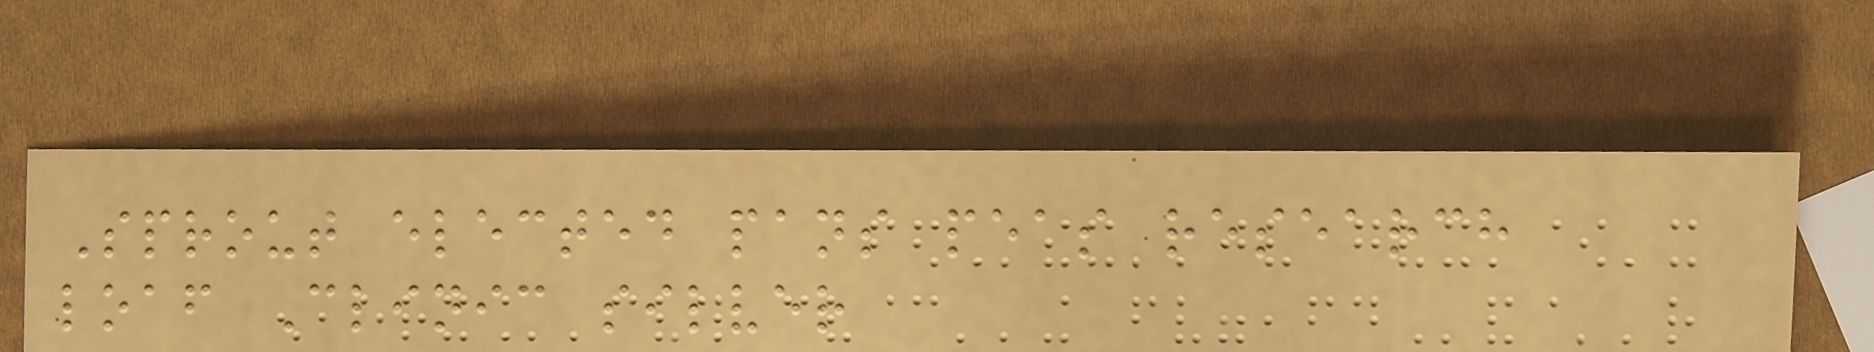Sprout elected pans peas research
loaf Clinic silver
